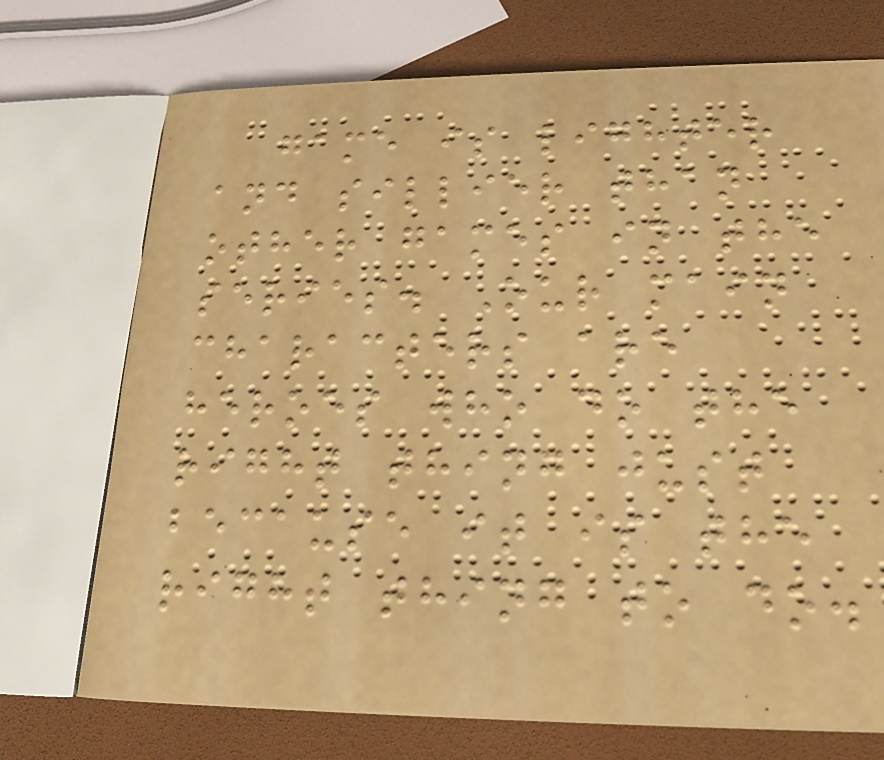game is lighter
and sillier than
other games in the
series. Our main
characters are
heroes who do the
right thing just
because it is the
right thing to do.
